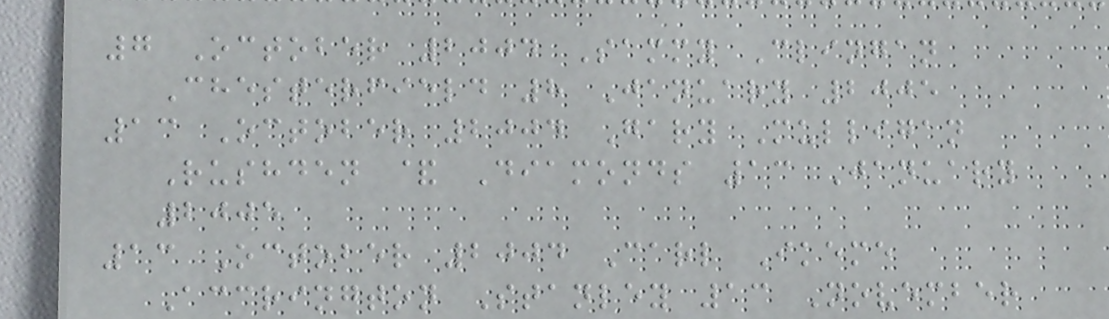7 October 2004 Sammy Clingan
Chesterfield 8 January 2005
13 October 2004 Gary Mulligan
Rushden & Diamonds 13 January
2005
13 October 2004 Carl Ikeme
Accrington Stanley 13 November
